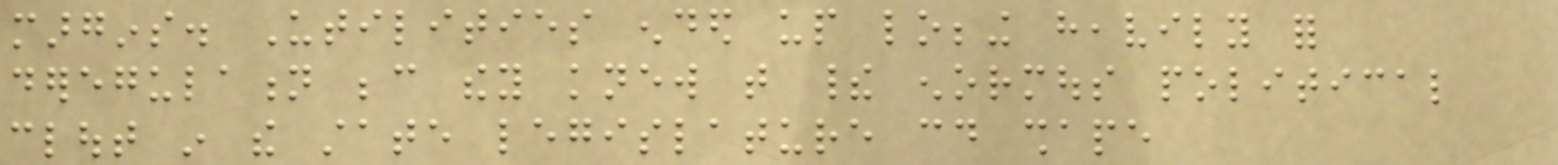margins. Utilities ended up lobbing heavily for
deregulation because they knew that their enormous political
clout in the state legislature could shape
